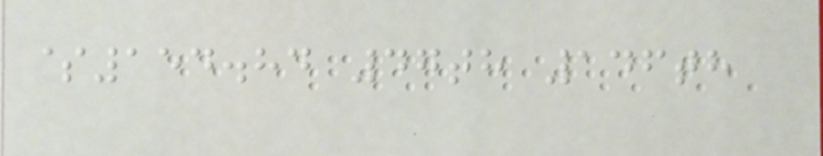$154.84 47th 146th
